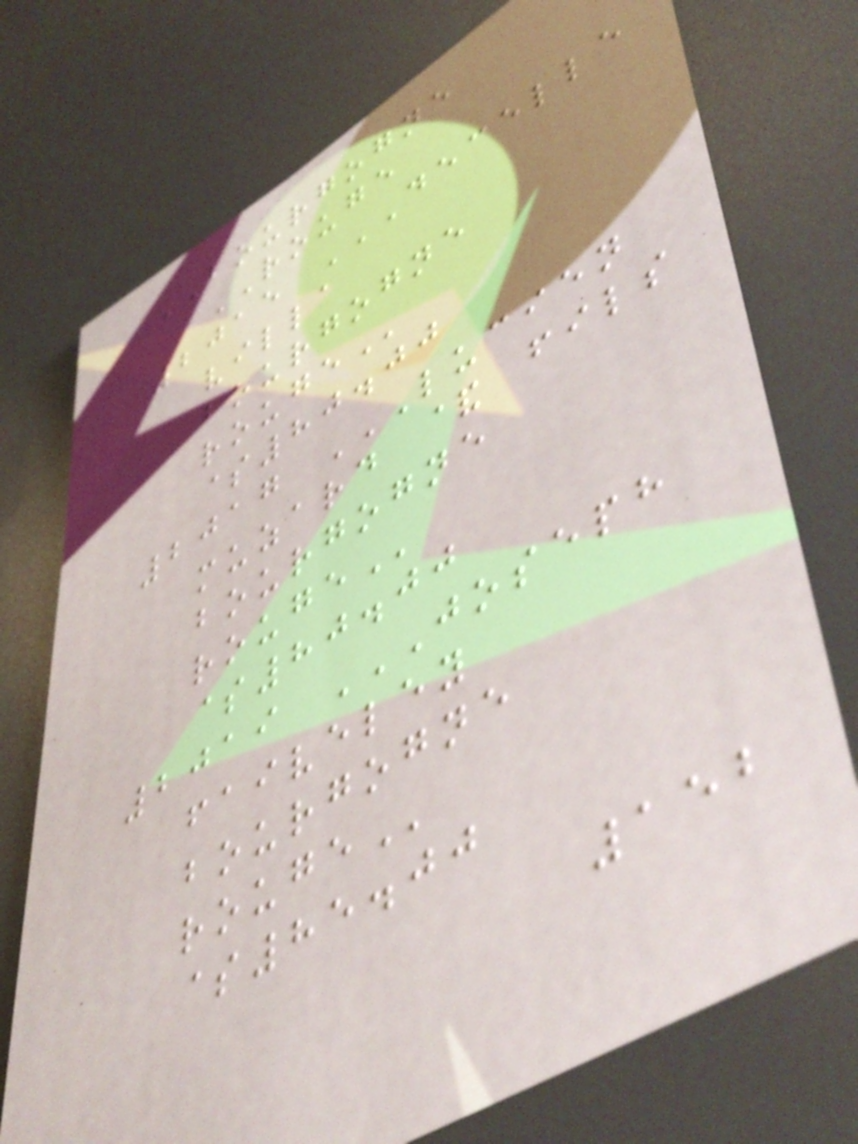BOURGOGNE
ROUGE
2015 DECELLE
VILLA
BOURGOGNE
ROUGE
$80.00
2017 LUCIEN
MUZARD & FILS
BOURGOGNE
ROUGE
$80.00
2019 JOSEPH
FAIVELEY
BOURGOGNE
ROUGE
$85.00
152
